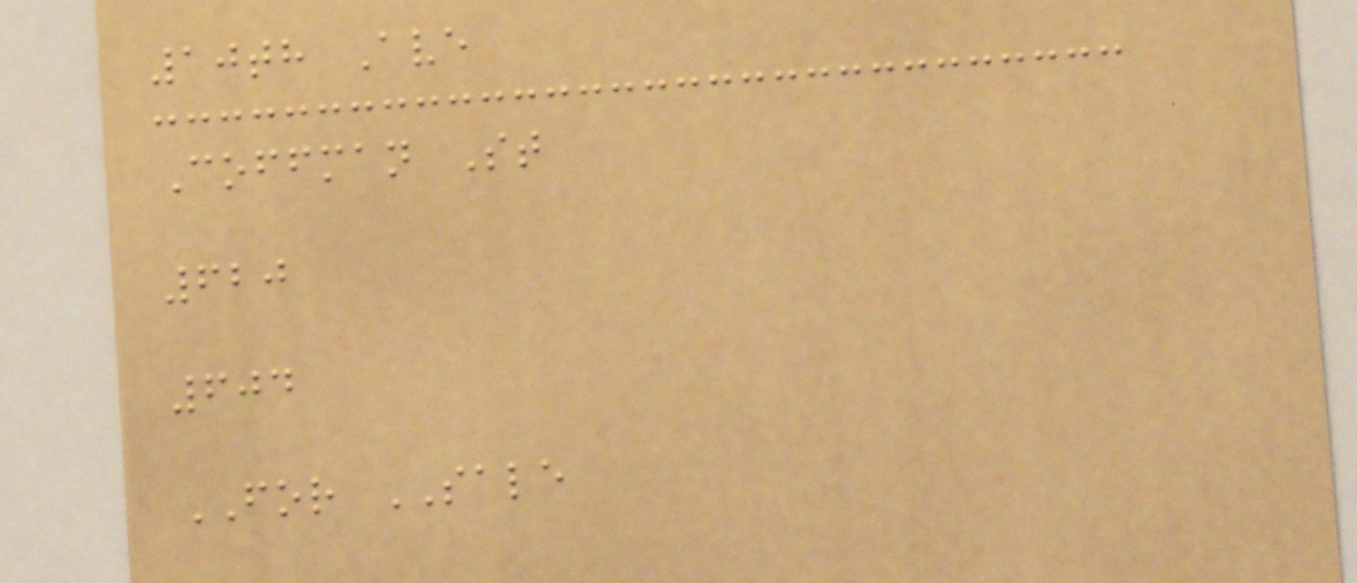10th Ave
Coffman St
620
604
FOR SALE
